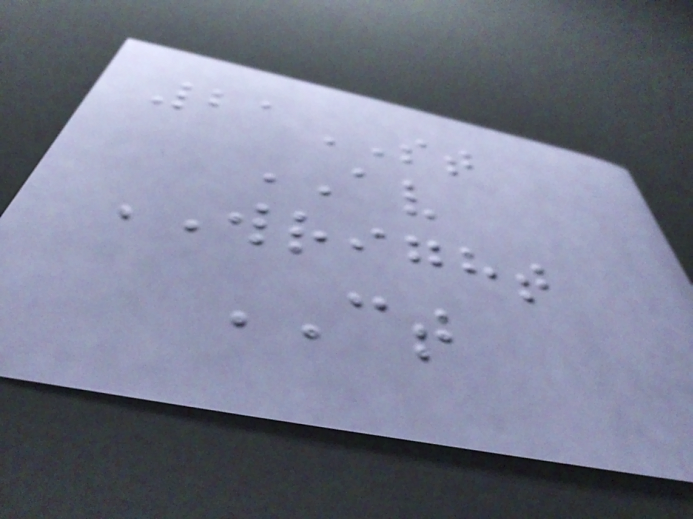21ST
AV
WRIGHT
CT
